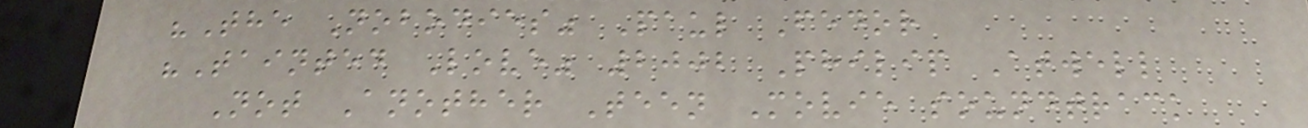"The Nobodies" Paul Fedor
"Tainted Love" 2002 Philip Atwell
Not Another Teen Movie soundtrack
